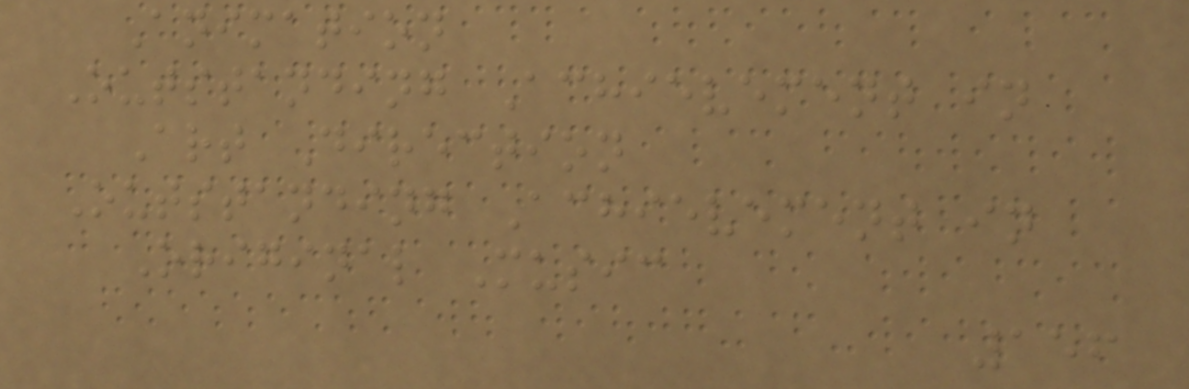Animation
Outstanding Achievement in
Art Direction
Outstanding Achievement in
Original Music
156
